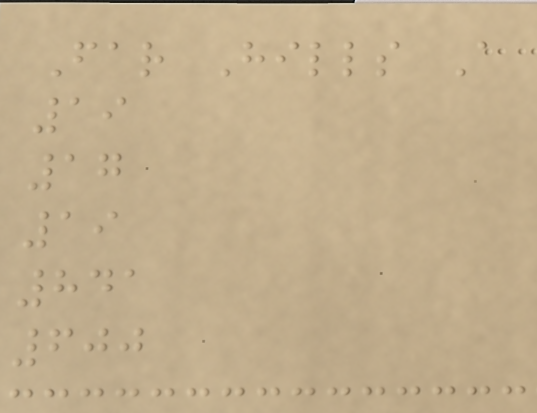Far Hills A
19
17
19
841
600
